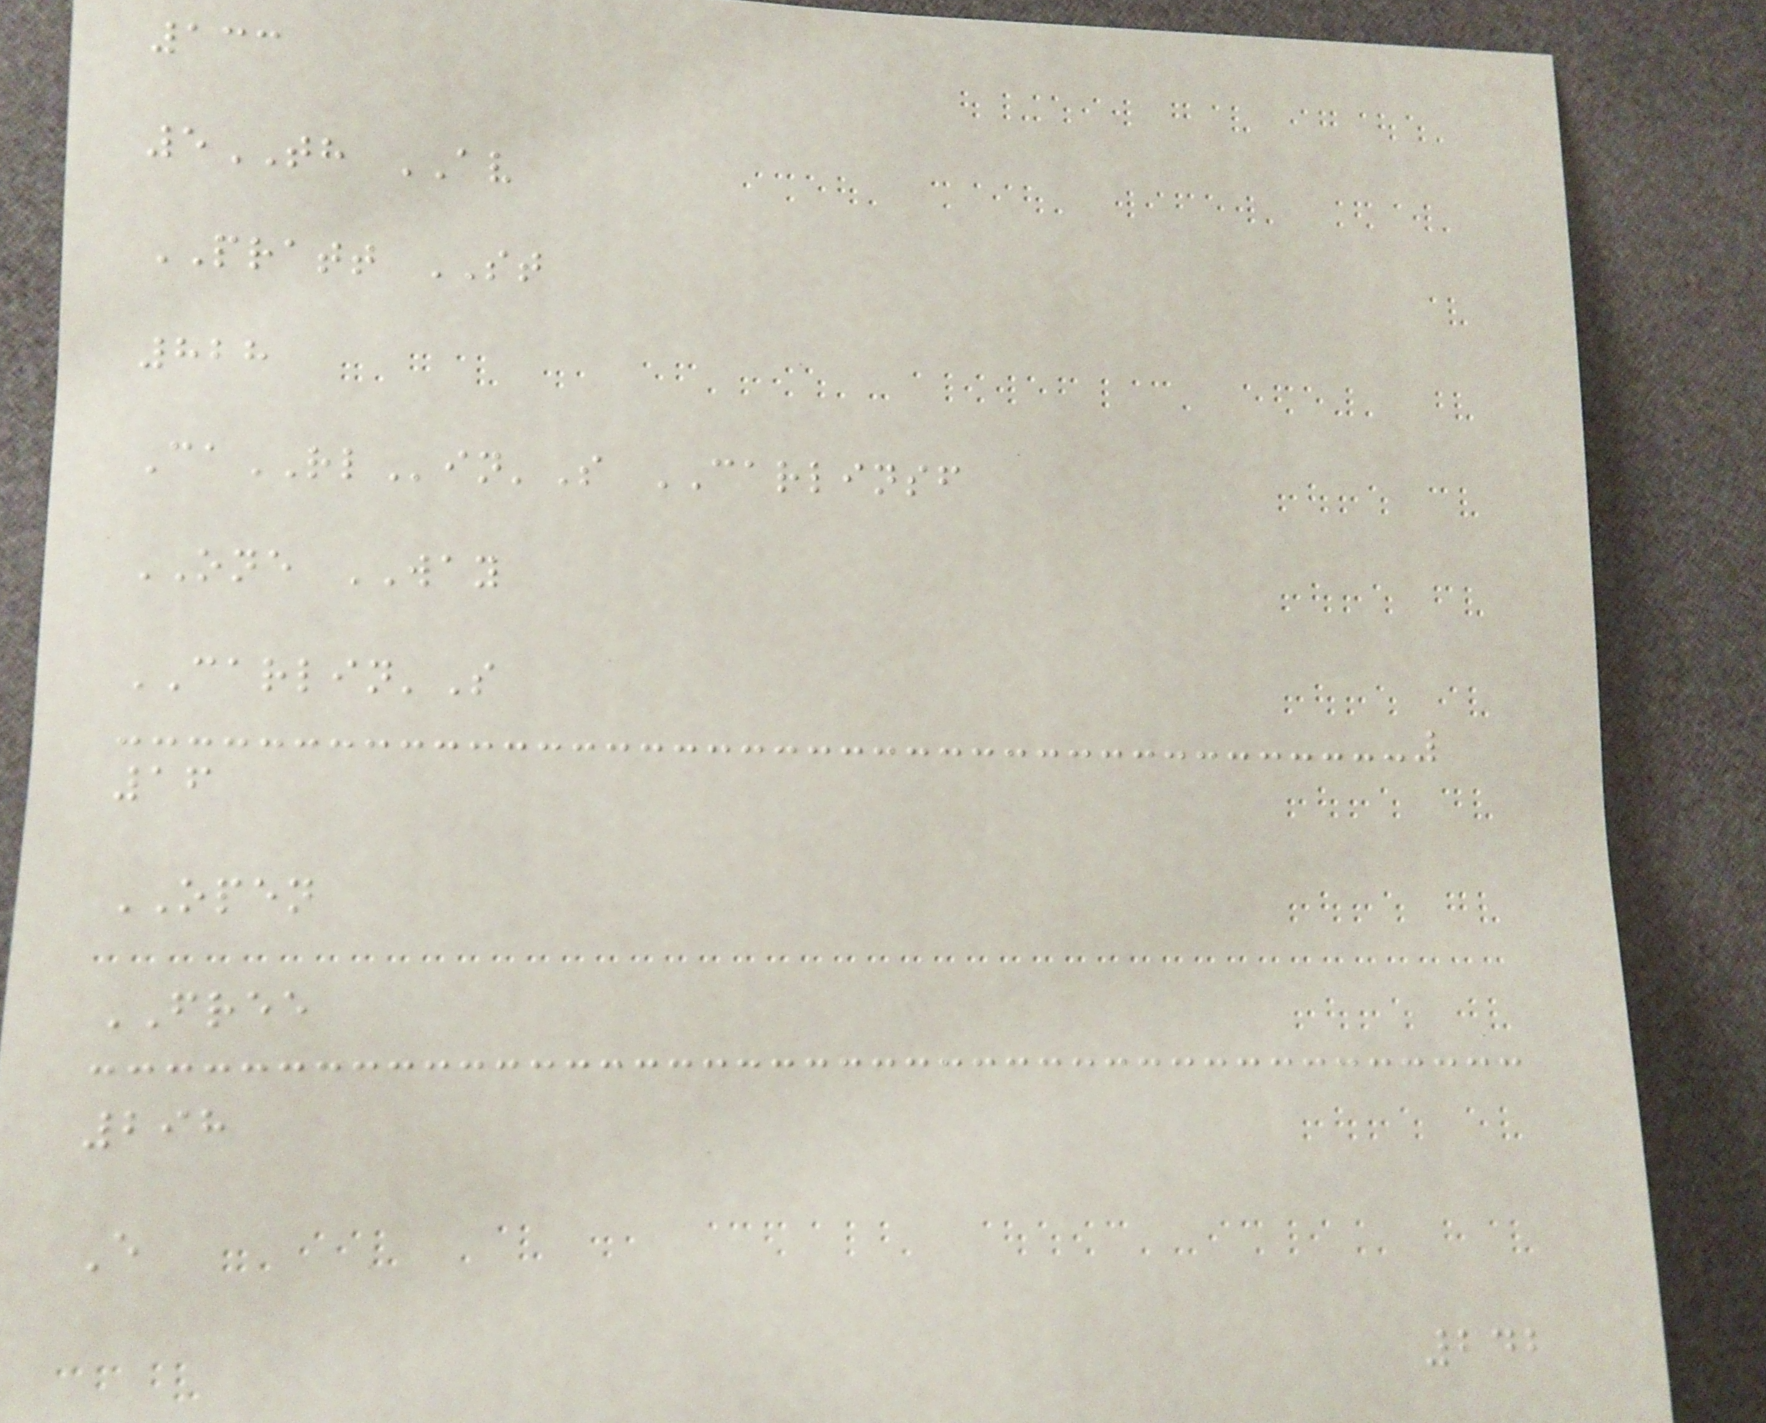133
5TH AV
PRATT ST
828
CaRLin'S CARLINSF
ONE WAY
CARLIN'S
16
OPEN
FREE
298
E
242
